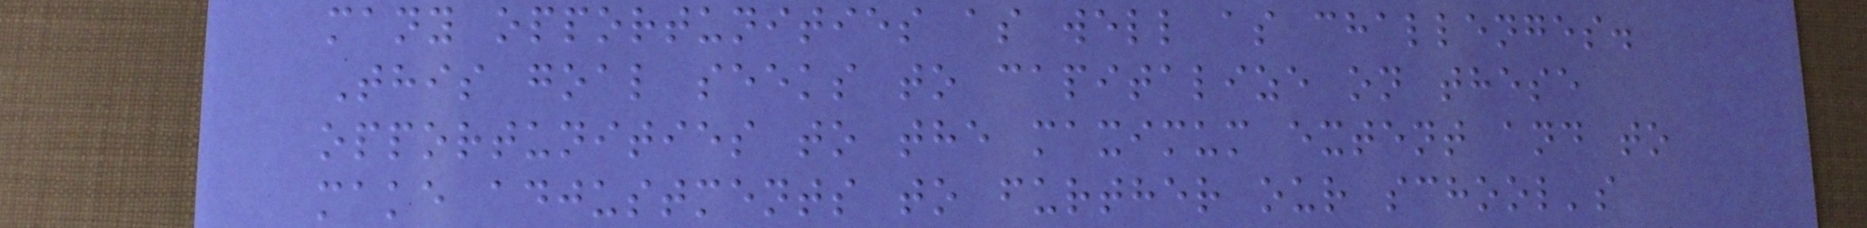many opportunities as well as challenges.
This goal seeks to capitalize on these
opportunities to the maximum extent and to
make adjustments to further our school's
